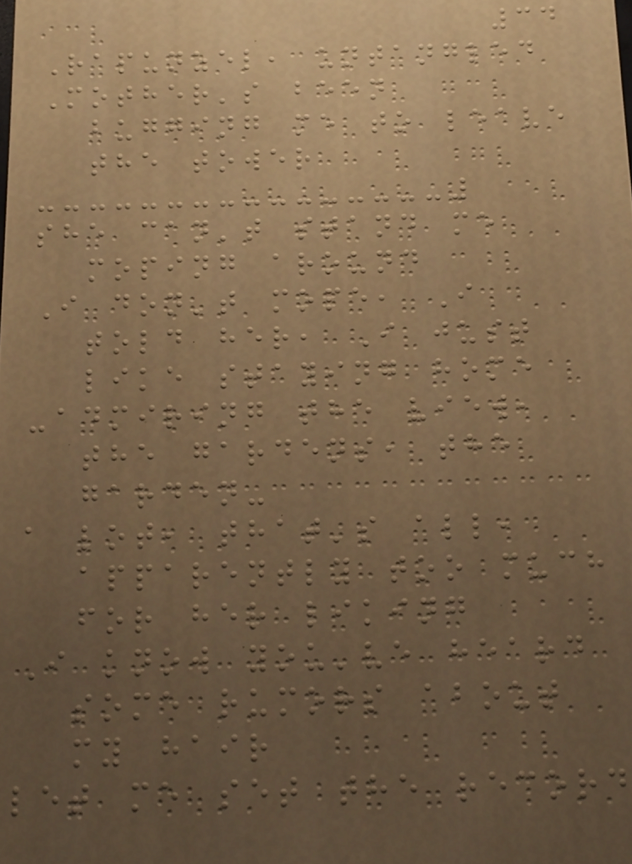34
Rapunzel, untangled
Mother's been
bugging me to leave
the tower
she can't stand me
moping around
I don't mope, I
told her, I just
like staying home
-admiring the view,
the gardens, the
garden-
a lot, that's all,
apparently too much
for her liking
I know you've heard
some rumors about
my hair
let me set the record
